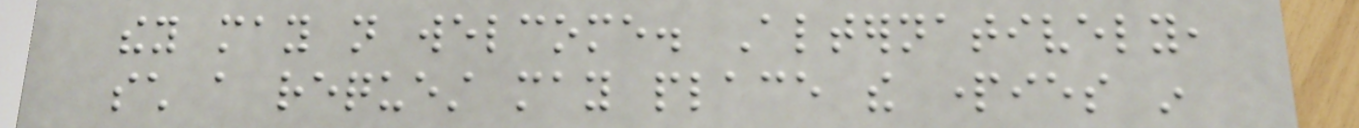they may not welcome. Alternatively,
such a request may place the parties in
